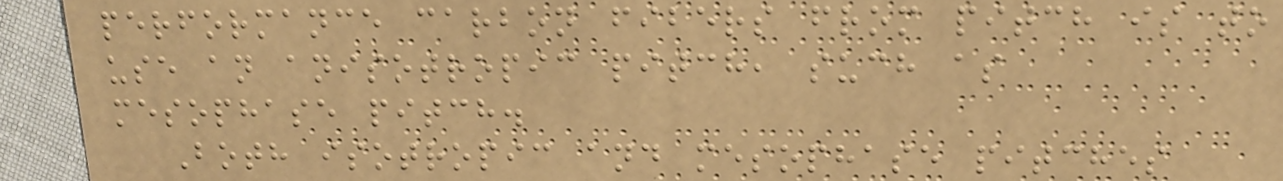performance carbon fibers from pitch is to
use an anisotropic pitch, such as
mesophase pitch.
Both isotropic and mesophase pitches
